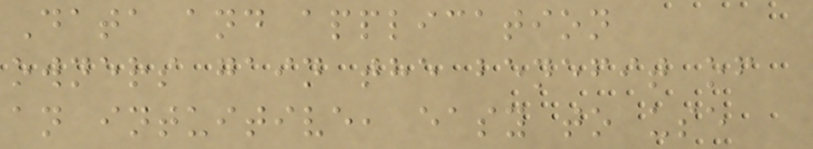Data and application
owners gain the benefit of
an intuitive, easy to use
